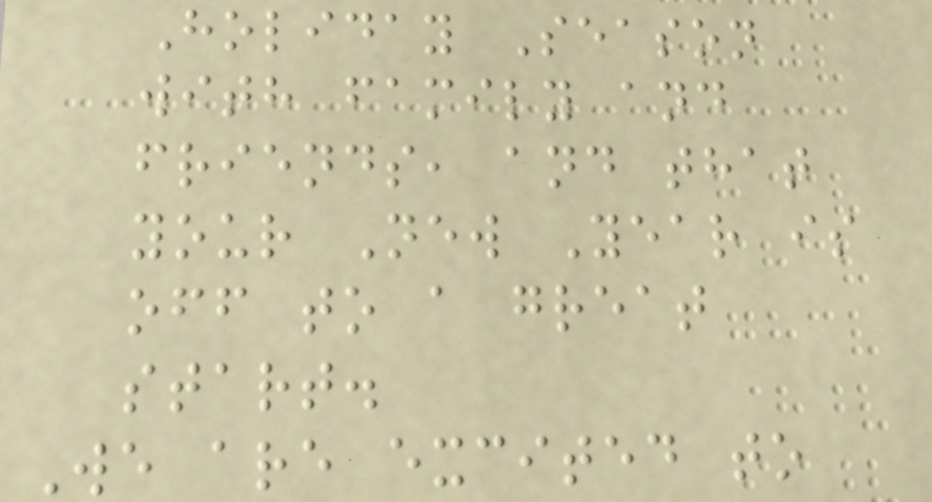Holiday Season
with family and
friends, and that
your New Year is
off to a great
start.
We are excited to
